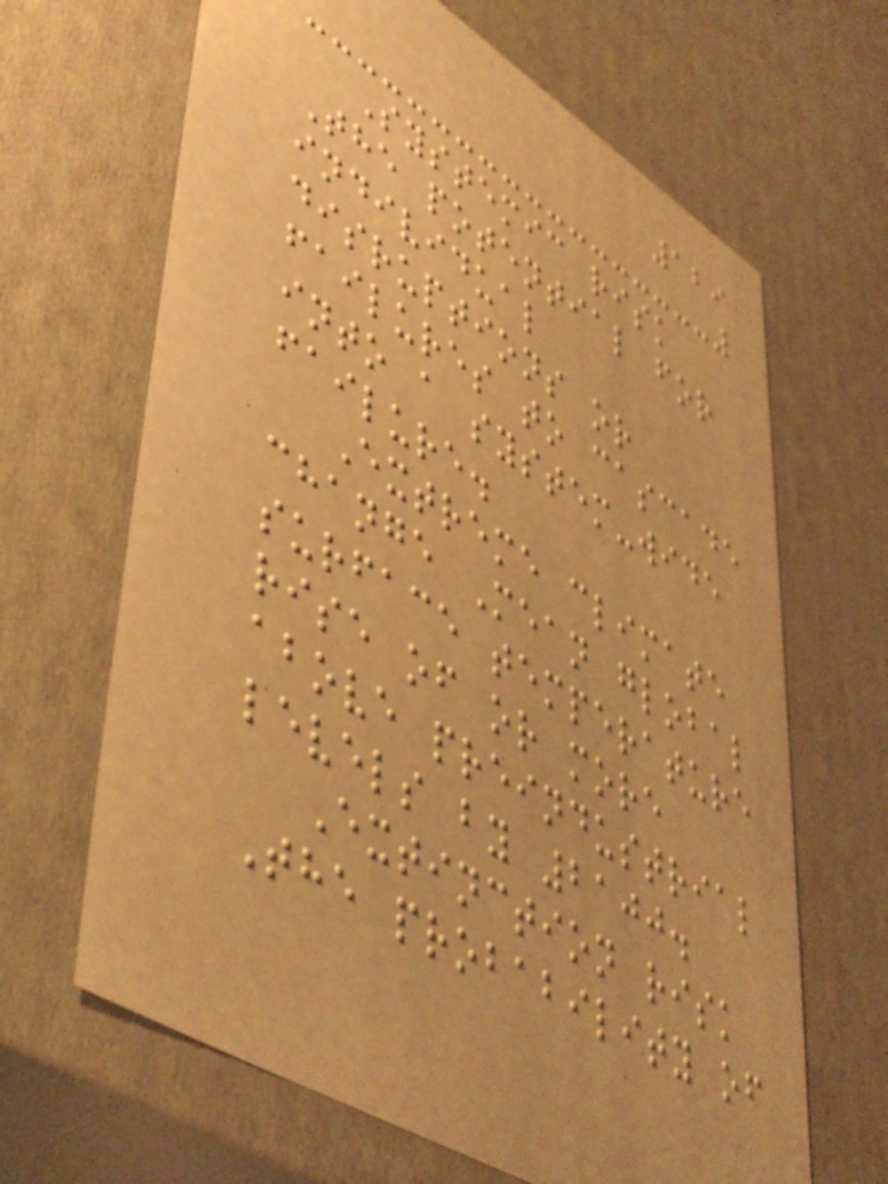129
Systemic risk
The potential for
individual
disruptions or
failures to cascade
into a system-wide
failure.
Extreme climate
change Mean global
surface temperature
rise of or more
above preindustrial
levels by 2100.
Extinction risk
The probability of
